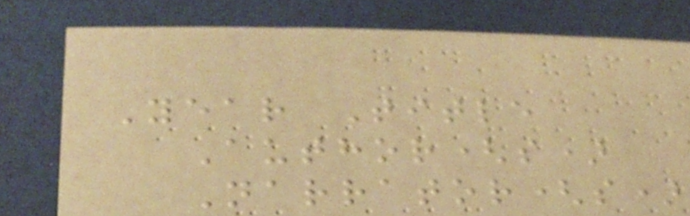Year Title
Author(s)
Narrator(s)
